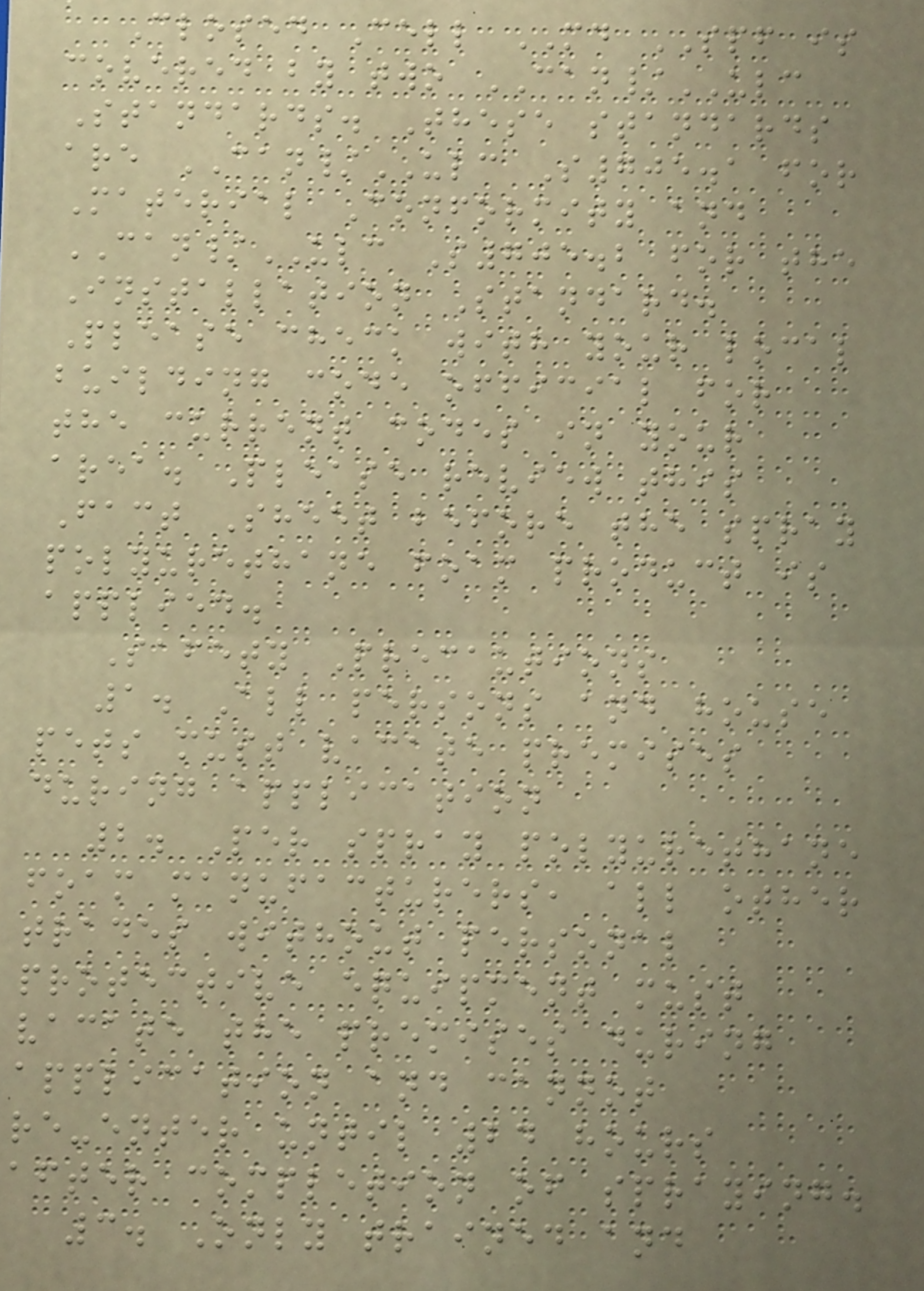Closed Cell MD SPF is
covered by two CAN/ULC
Standards. These standards
are CAN/ULC S705.1 for
Material Conformity and
CAN/ULC S705.2 for the
Installation Standard.
Please check with your local
building code official for
the current codes in your
area. Please review this
Fact Sheet before the spray
polyurethane foam product is
applied.
Safety Precautions
1. All persons and house
pets must vacate premises
during application
2. Per spray polyurethane
foam manufacturers, all other
trades without personal
protective equipment must
vacate the premises during
application and cannot
re-enter until 24 hours
after completion of spraying.
3. Only trained and
